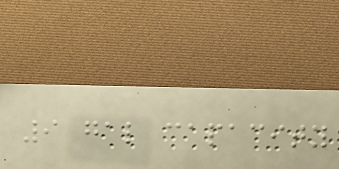9 gal capacity
